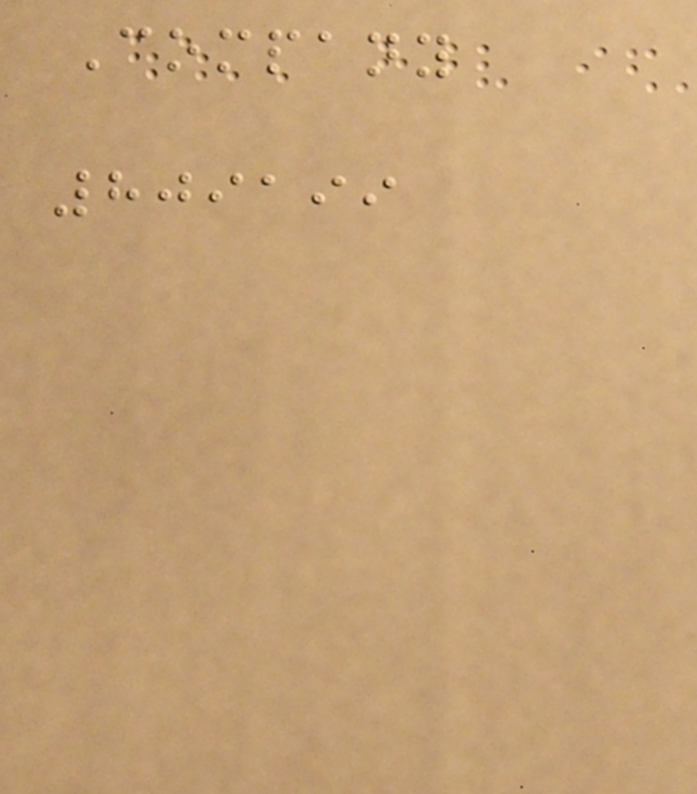Company
809199
